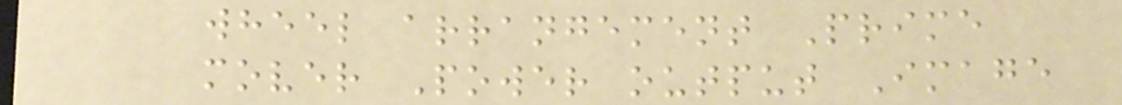wheel arrangement Prime
mover Power output Image
